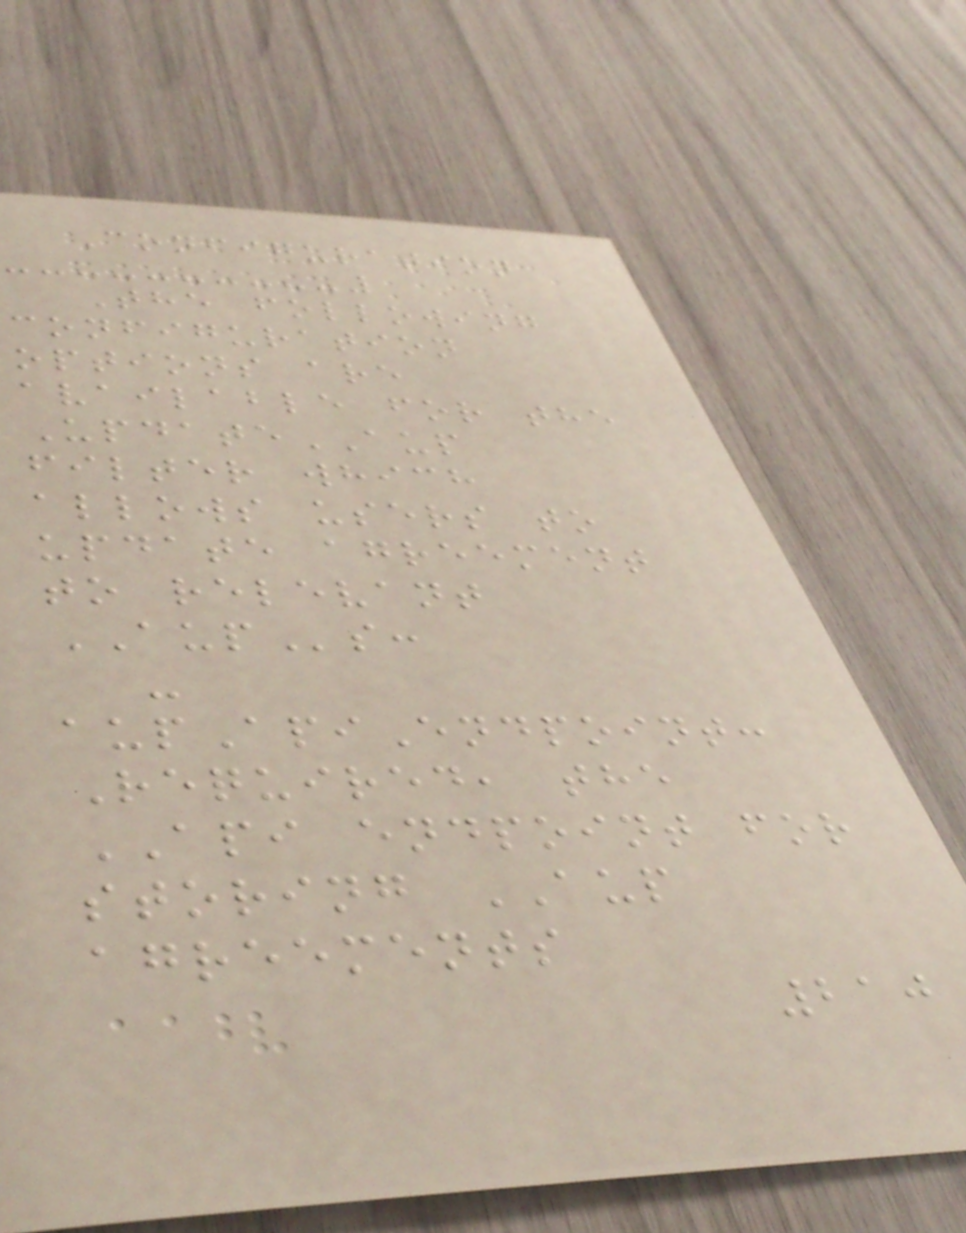Configuration
The following
configuration
options are
available for the
UpdateAUP
filter which
allows users to
update agreement
to relevant
AUPs:
-
aupApiEndpoint:
Required, the
API endpoint for
storing AUP
agreements
210
